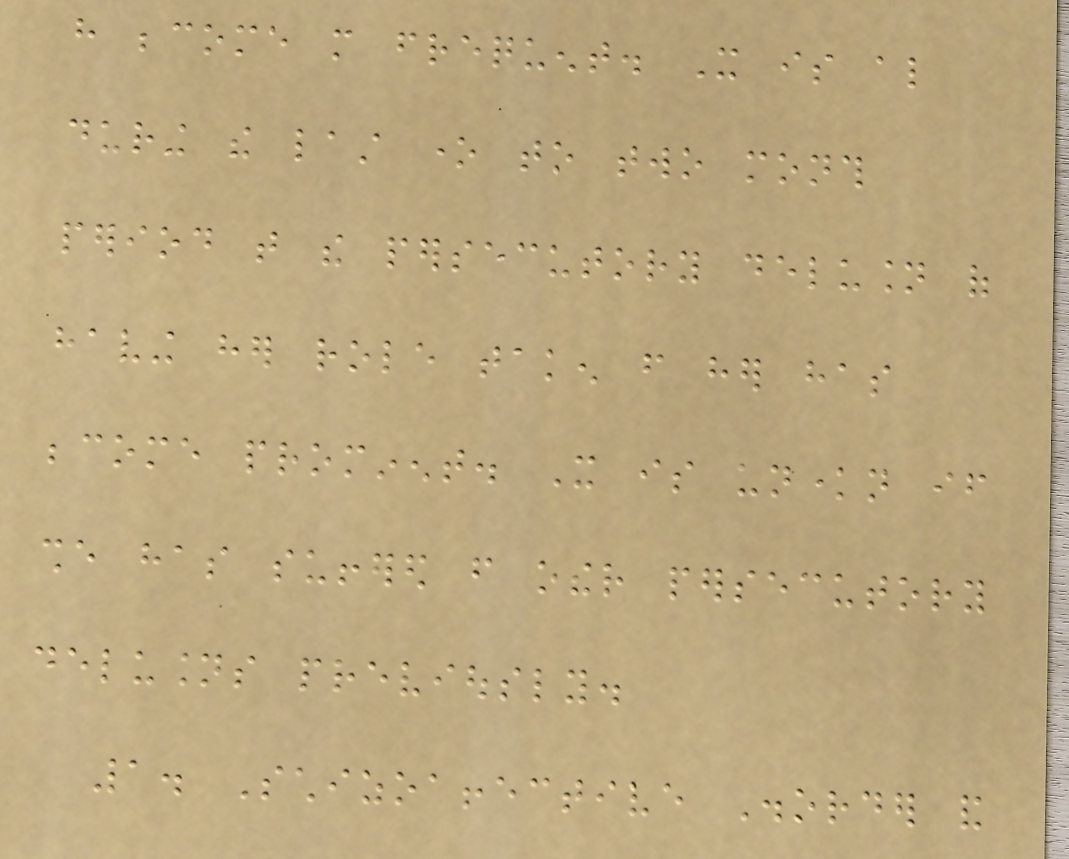have become more frequent. It is also
during the last one to two month
period that the persecutory delusion of
having her role taken from her has
become prominent. It is unknown if
she has suffered from other persecutory
delusions previously.
1. Schizoaffective Disorder and
